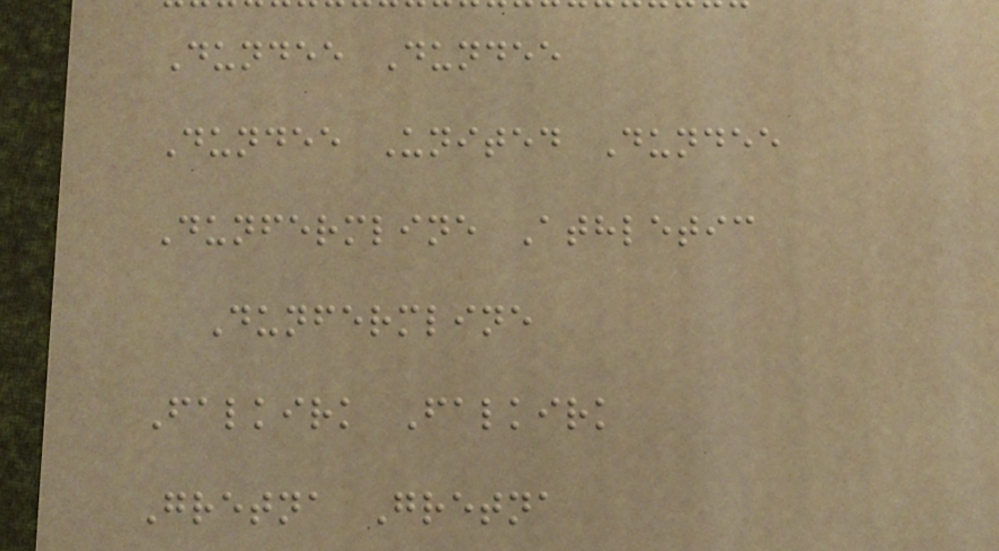Dundee Dundee
Dundee United Dundee
Dunfermline Athletic
Dunfermline
Falkirk Falkirk
Gretna Gretna
